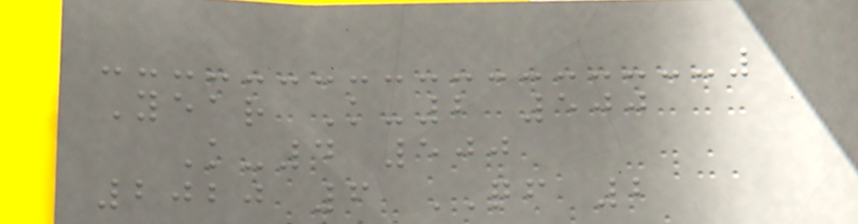Year K-2 500
K-4 500
2020 6 QF 2
